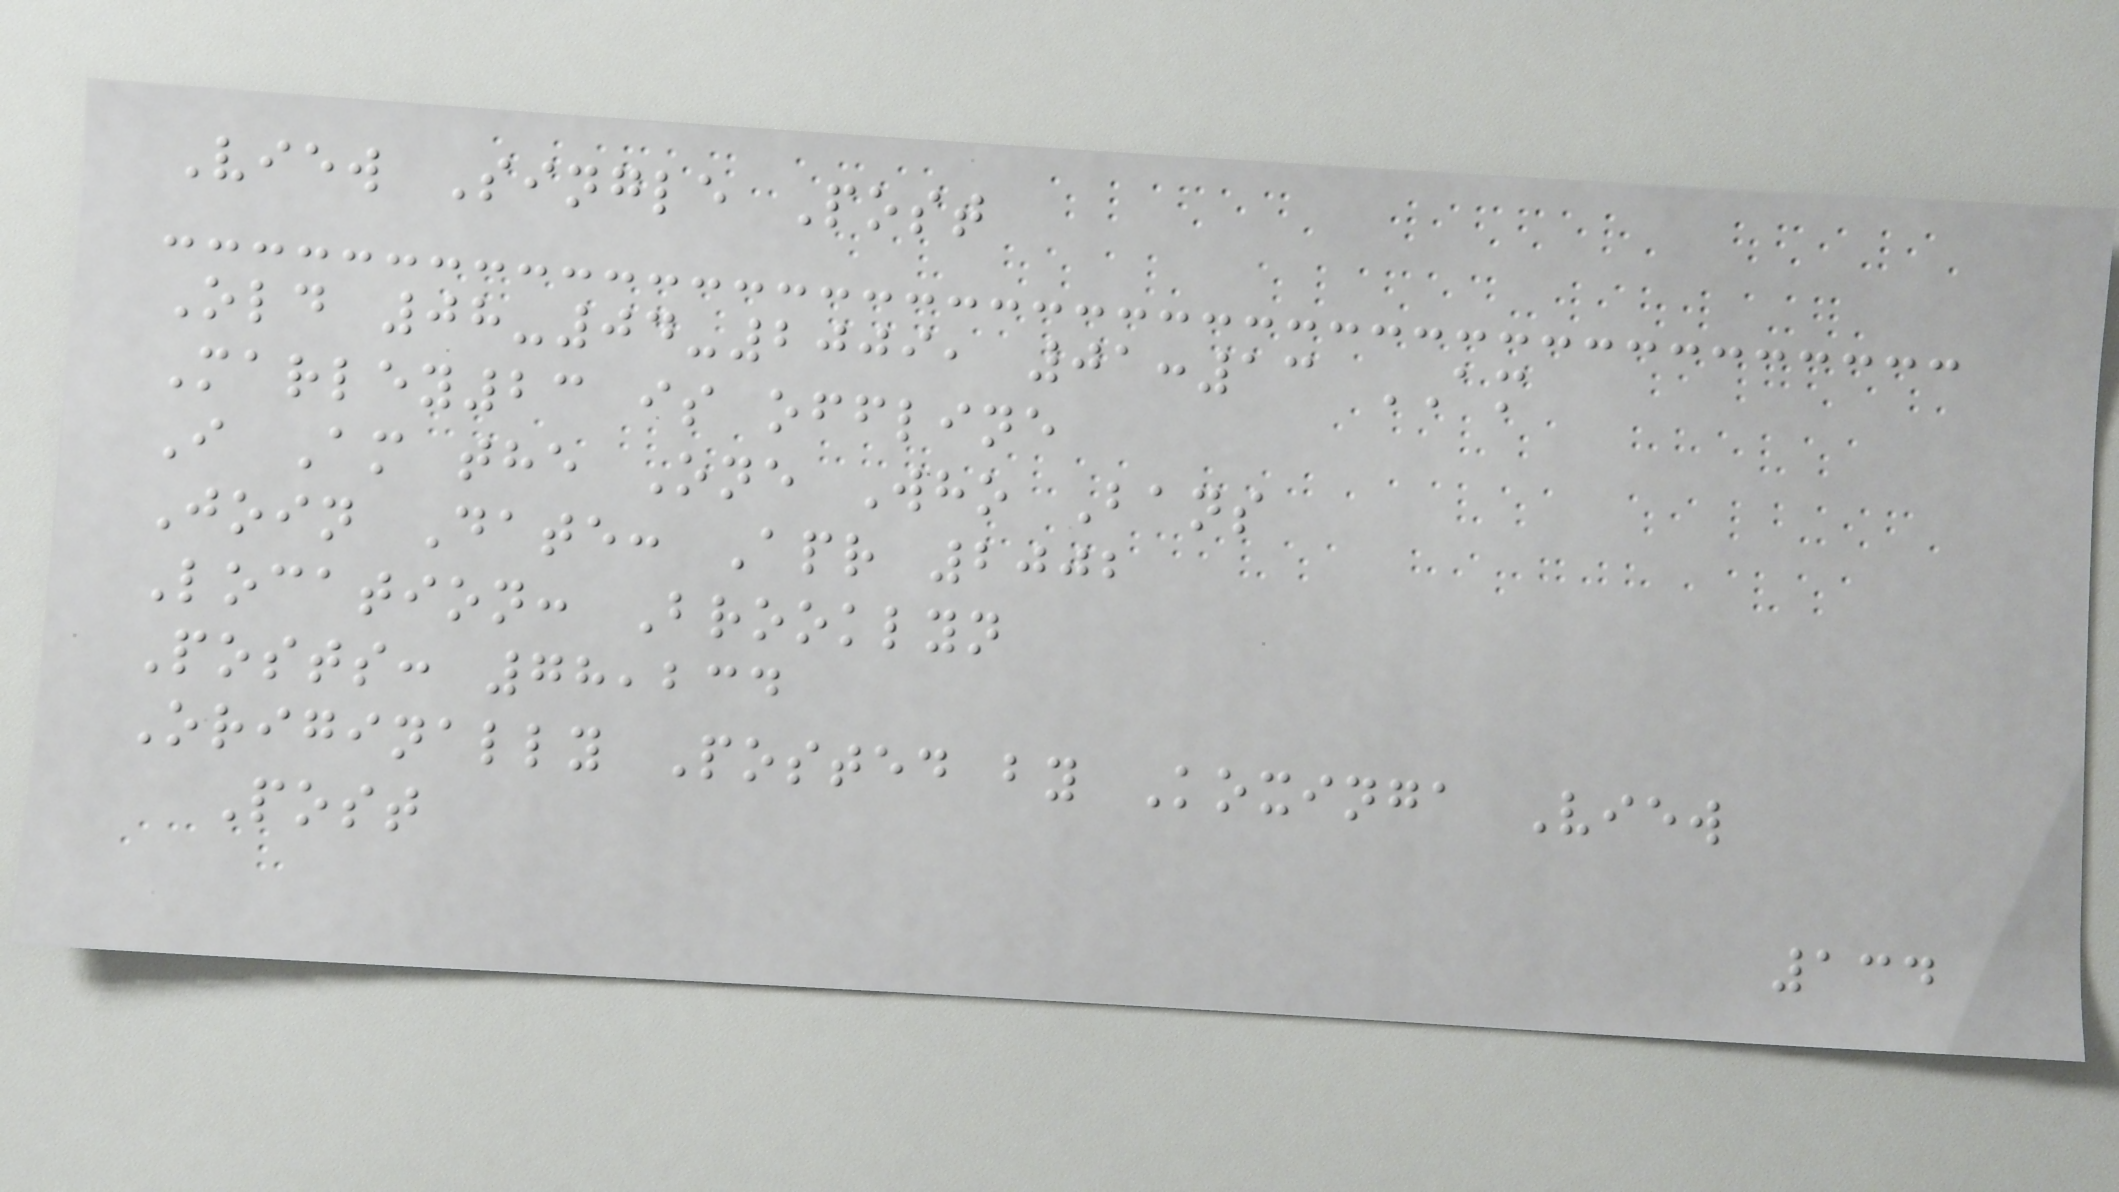View Single Post
Old 08-04-2009, 01:13 AM
Marley23 is offline
I Am the One Who Bans
Join Date: Apr 2002
Location: Brooklyn
Posts: 78,234
Originally Posted by Koxinga View
Post
134
